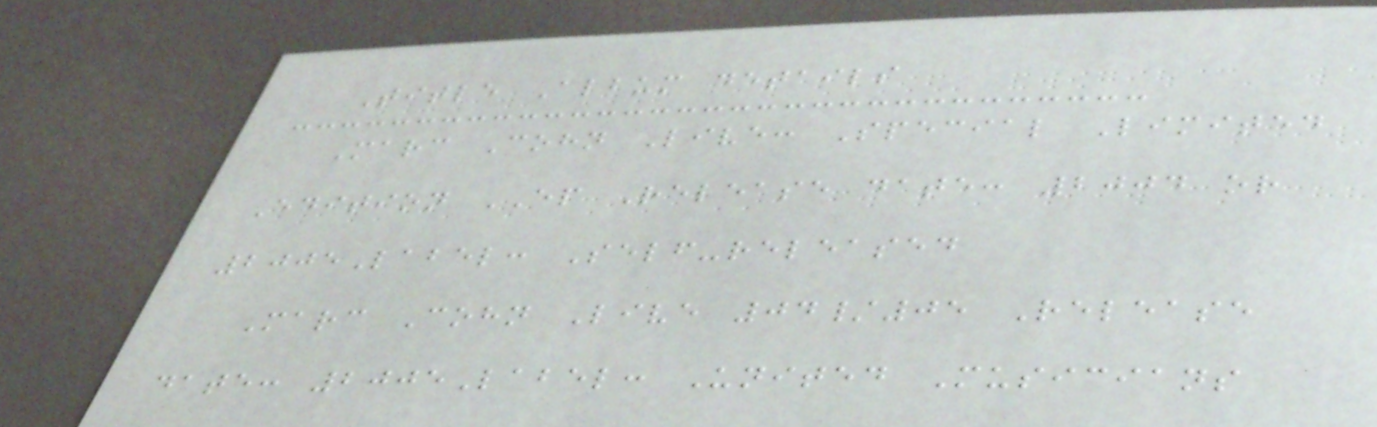Title Album details
Marc Cohn Live: Special Limited
Edition EP Release date: 2004 or
2005Label: Self-released
Marc Cohn Live 04/05 Release
date: 2005Label: United Musicians
